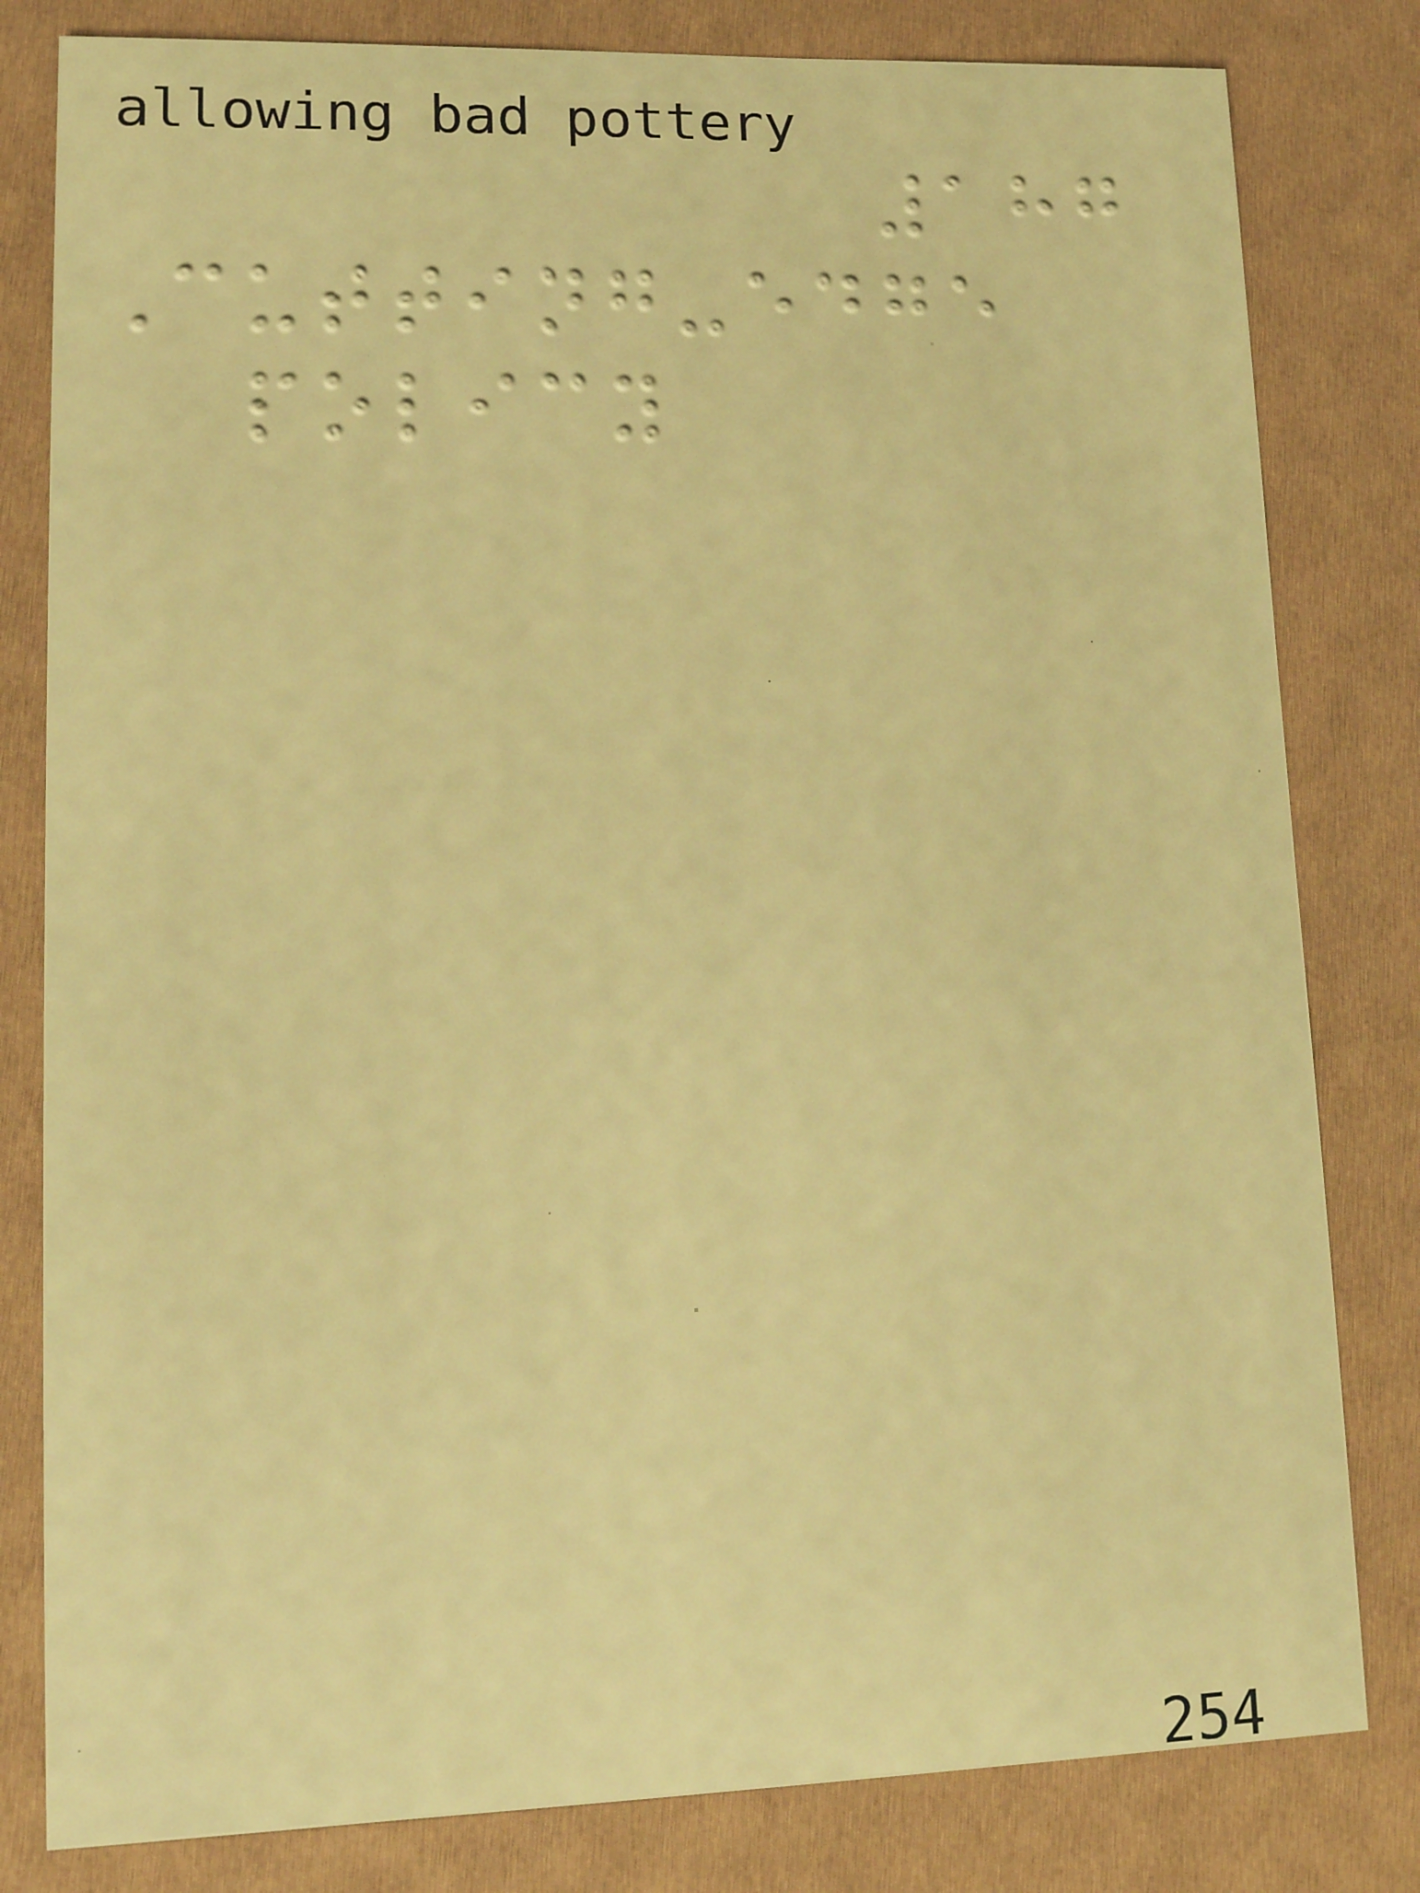187
Cutting-edge
policy
